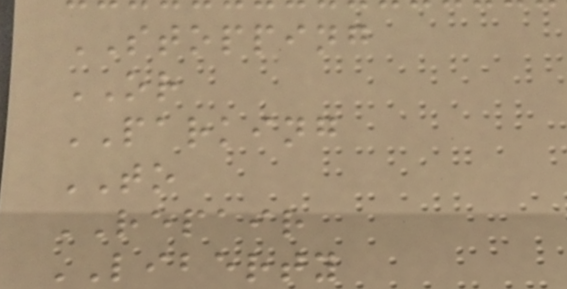STOPPING
OR
PARKING
TO
REPAIR
LIBERTY
